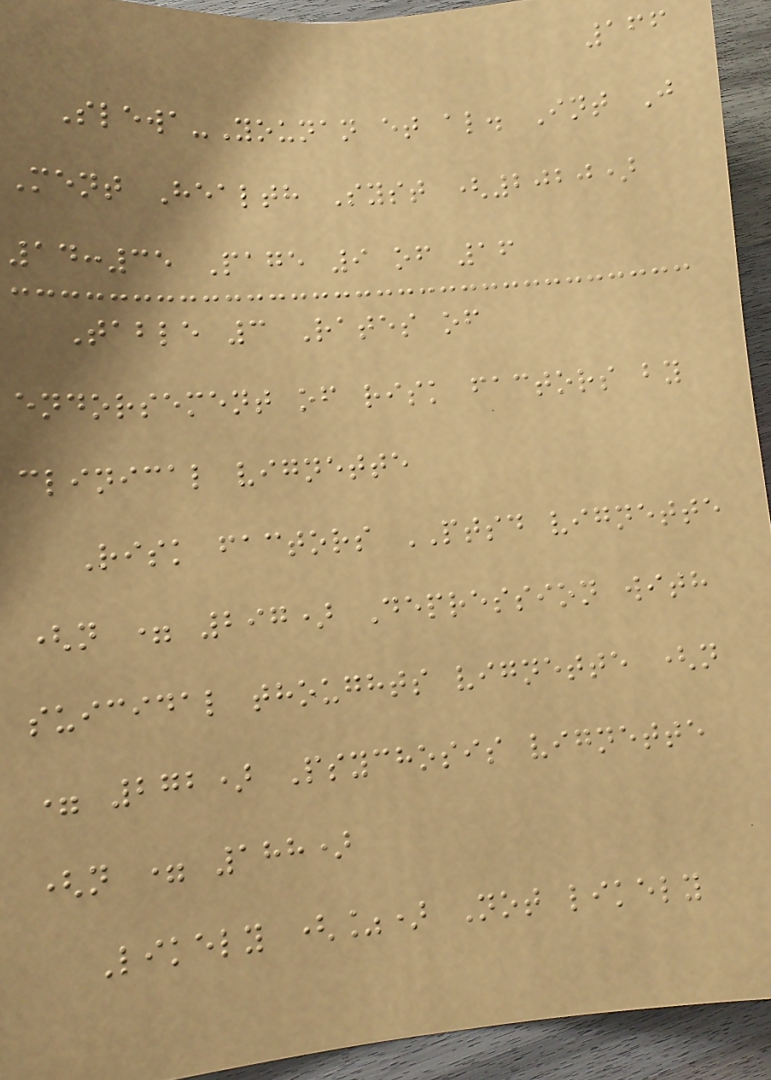166
Slewa-Younan et al. Int J
Ment Health Syst (2020)
14:35 Page 9 of 16
Table 3 Rates of
endorsement of risk factors by
clinical vignette
Risk factors PTSD vignette
(n = 297) Depression with
suicidal thoughts vignette (n
= 272) Psychosis vignette
(n = 188)
Likely (%) Not likely
